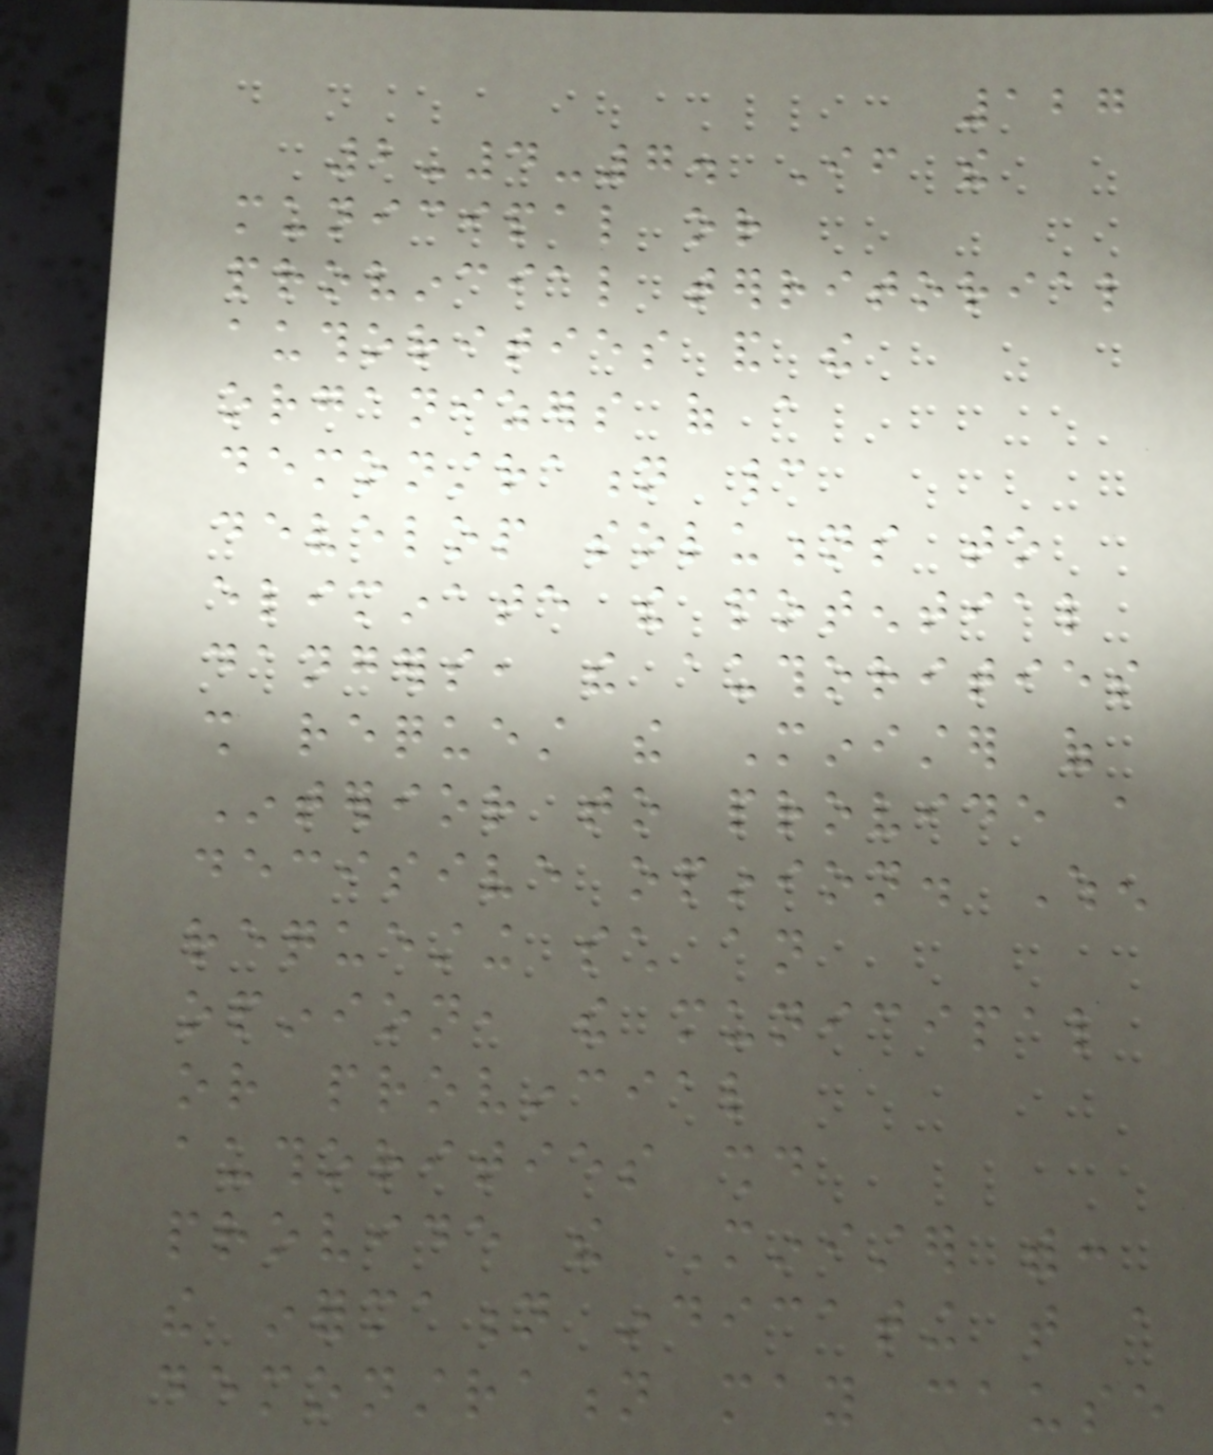127
2-4-7. If the
municipal or
provincial territorial
authorities and the
organizers of a
demonstration cannot
develop solutions to
eliminate the potential
dangers, the authorities
shall request the Minister of
Interior to provide a
decisive opinion. When
requesting such an
opinion, the municipal
or provincial
authorities should
provide the Minister with:
the information indicating that a
demonstration may cause
